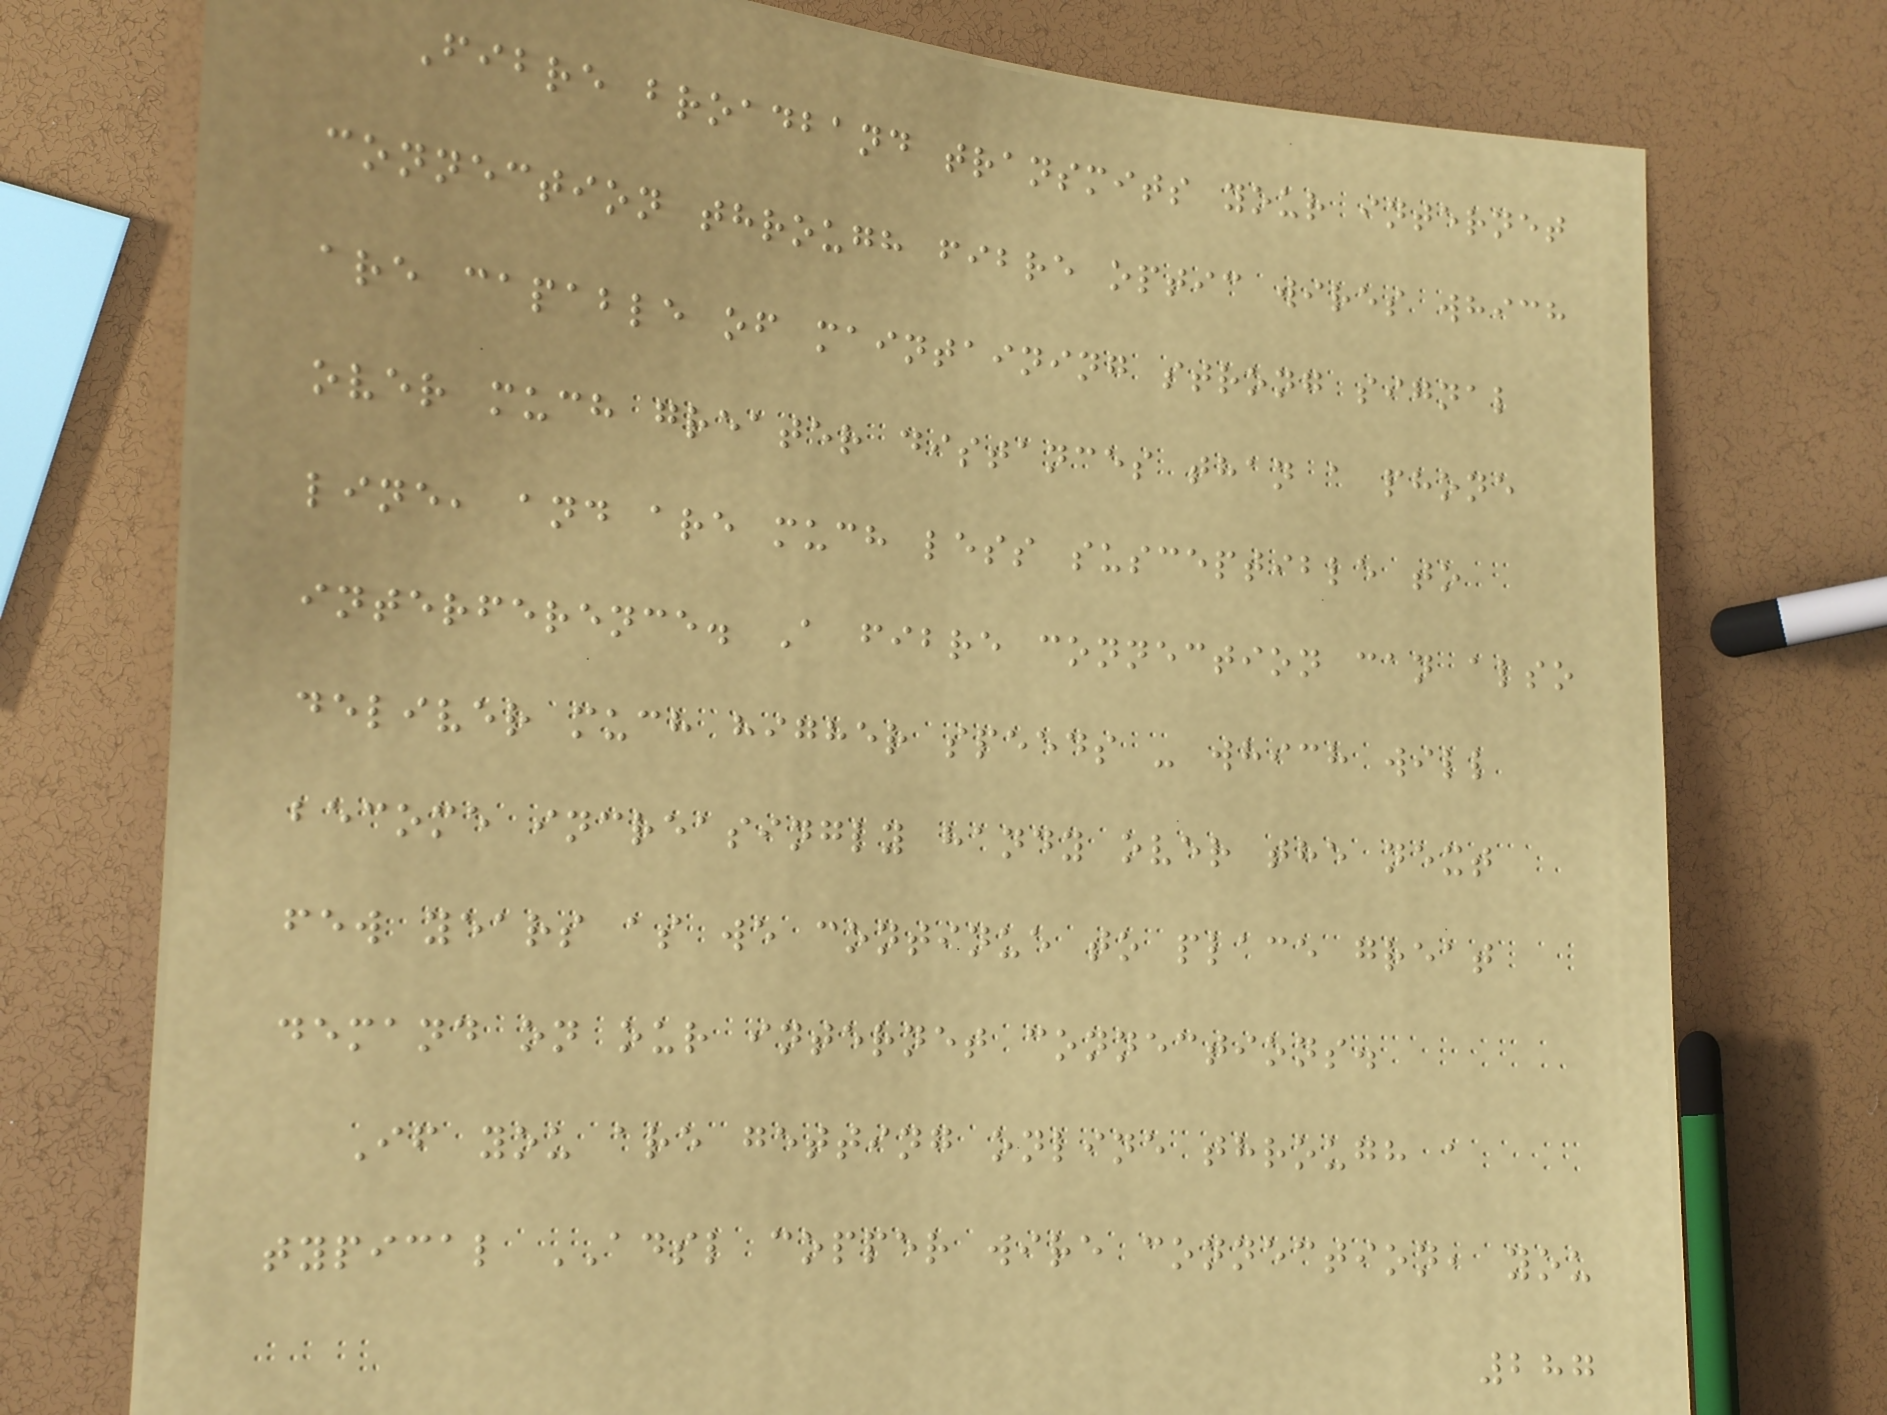Fibre broadband transmits your internet
connection through fibre optic wires which
are capable of maintaining strong signal
over much greater distances than a phone
line, and are much less susceptible to
interference. A fibre connection can also
deliver much higher speeds - which will
become increasingly handy over the next
few years as we continue to place great
demand on our internet connections.
If you are getting online through a
typical ADSL copper wire connection, you
287
